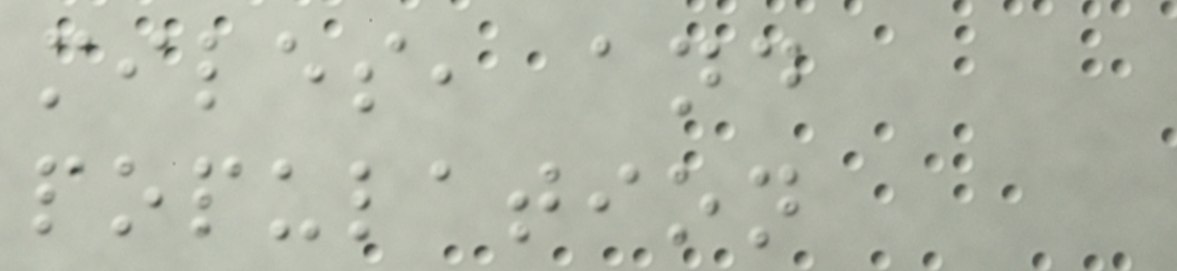miles, and
population
